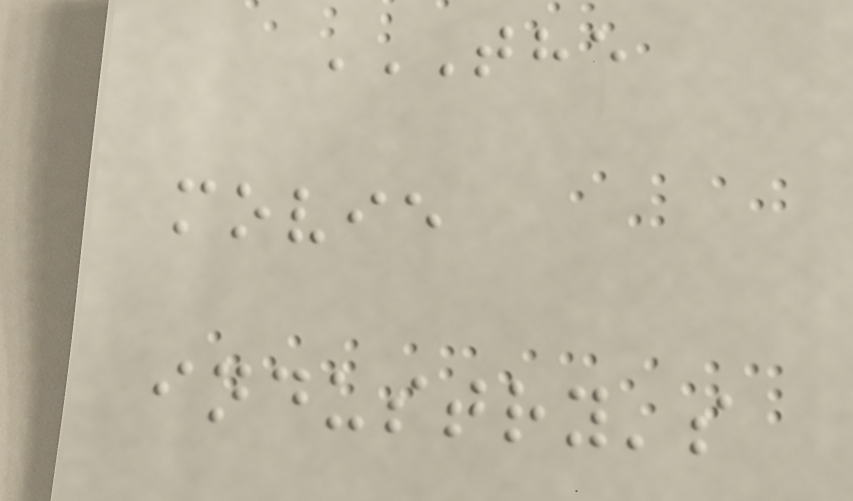THE
MOVIE
INDUSTRY'S
